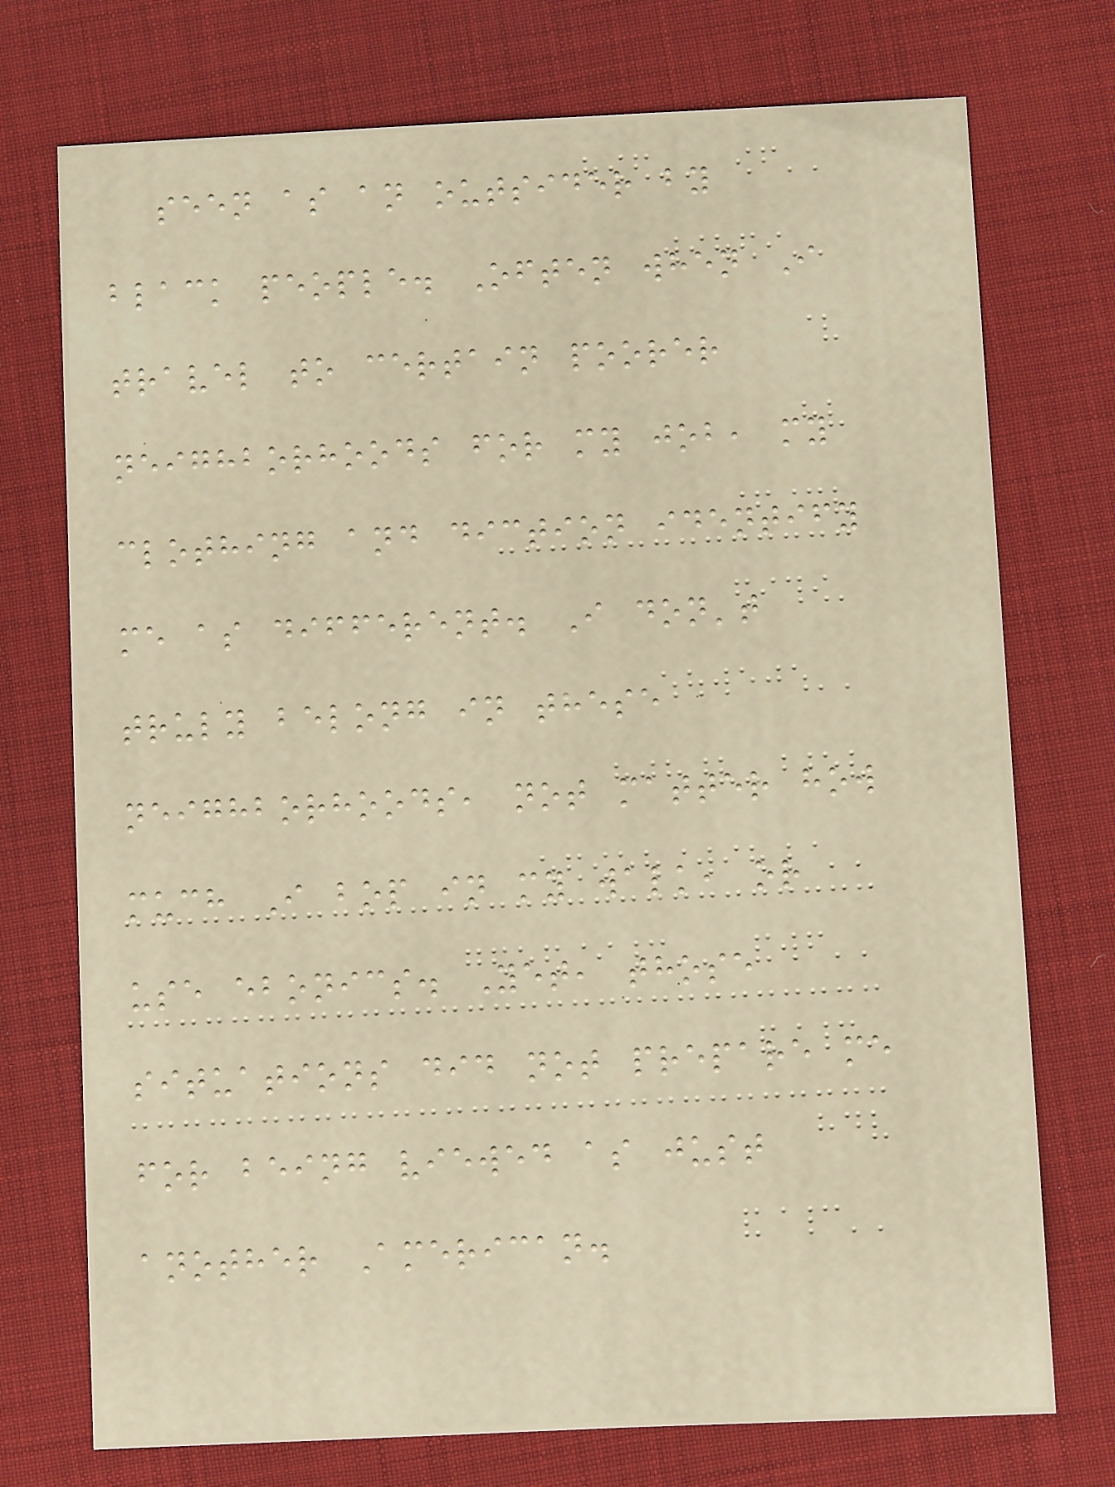seen as an outsider by
black people. Often when I
travel to certain poorer
neighborhoods for my job, my
clothing and diction identify
me as different. I don't
truly belong in these
neighborhoods, not matter how
much I bop in my walk, or
use ebonics. Yet, those
situations did not prepare me
for being viewed as just
another American.
